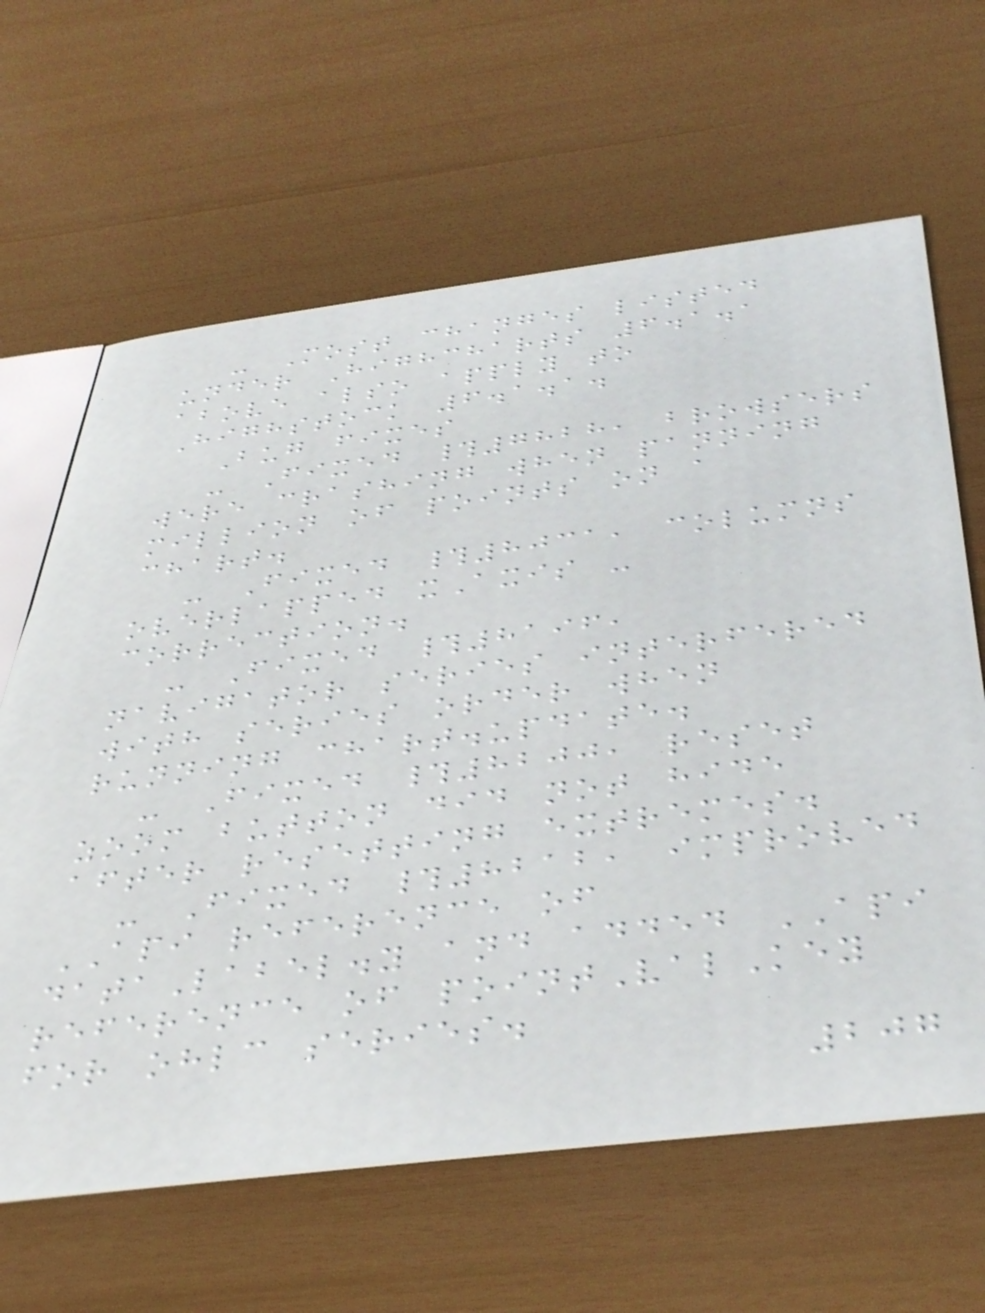- Most changes listed
under Highcharts 6.1.1
above also apply to
Highstock 6.1.1.
Bug fixes
- Fixed #7828, browsers
were crashing when panning
million of points on a
chart.
- Fixed #8031, columns
overlapped xAxis -
correction.
- Fixed #8196,
navigator series interfered
with series order when
running chart.update.
- Fixed #8200, reset
zoom button did not hide
after resetting extremes.
- Fixed #8212, improved
API reference of
dataLabel.y and added API
reference of pointValKey
for ohlc series.
207
